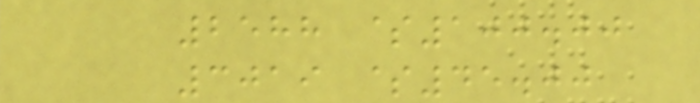2588 $100.00
3019 $45.00
